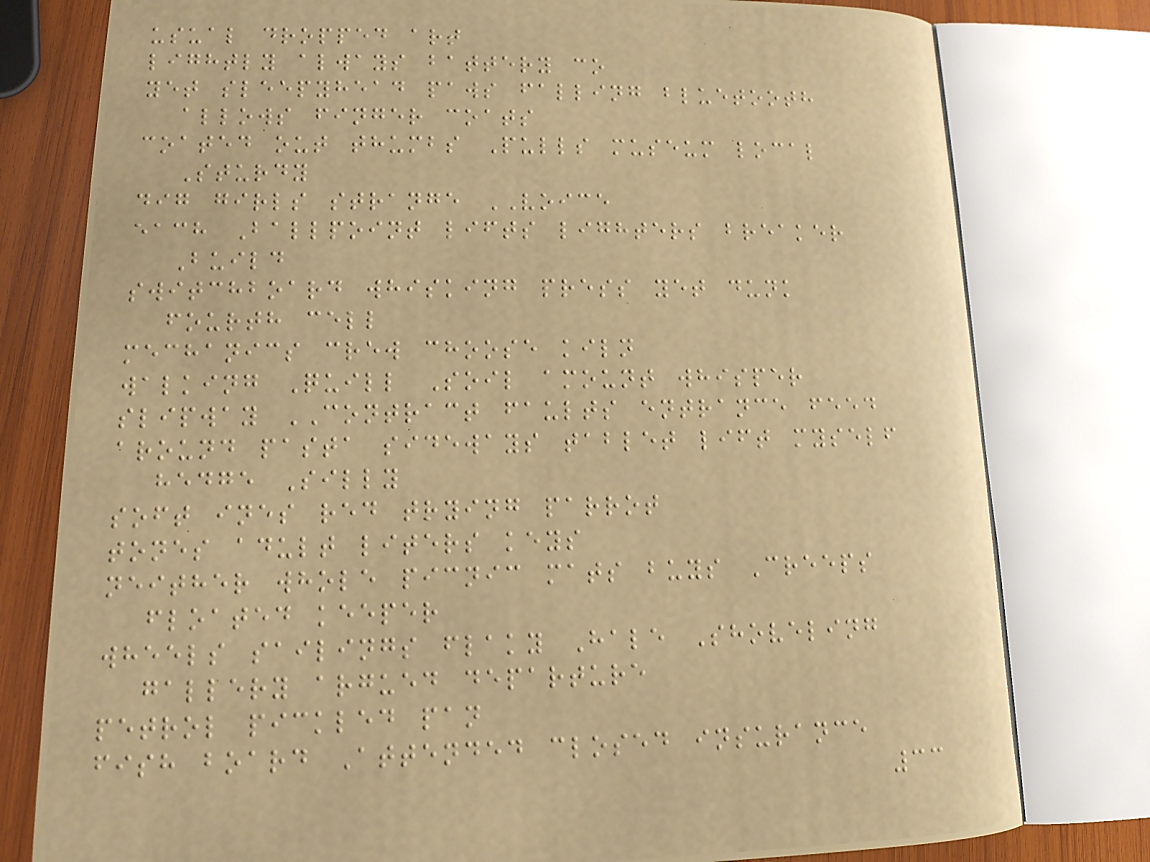usual dropped art
lightly always battery co
yet sleepyhead paws falling bluetooth
allows finger coats
coated out thumbs Pulls museum local
Sturdy
dig girls strange VOICE
each Ballpoint lifts lighters breaker
Build
switchboard whisking press yet dunk
fourth cell
mechanics crew choose kiln
walking Quill Soil amount whisper
slipway CONTRACT faults entrance feed
around pasta sideways tablet lift myself
hedge Silly
soft ines red trying parrot
tones adult liters keys
neither whole picnic mats buys Creeps
floated keeper
wheels sailings flaky Hale Shoveling
gallery argued departure
petrol pickled pan
fish board Attended closed insurance
33
